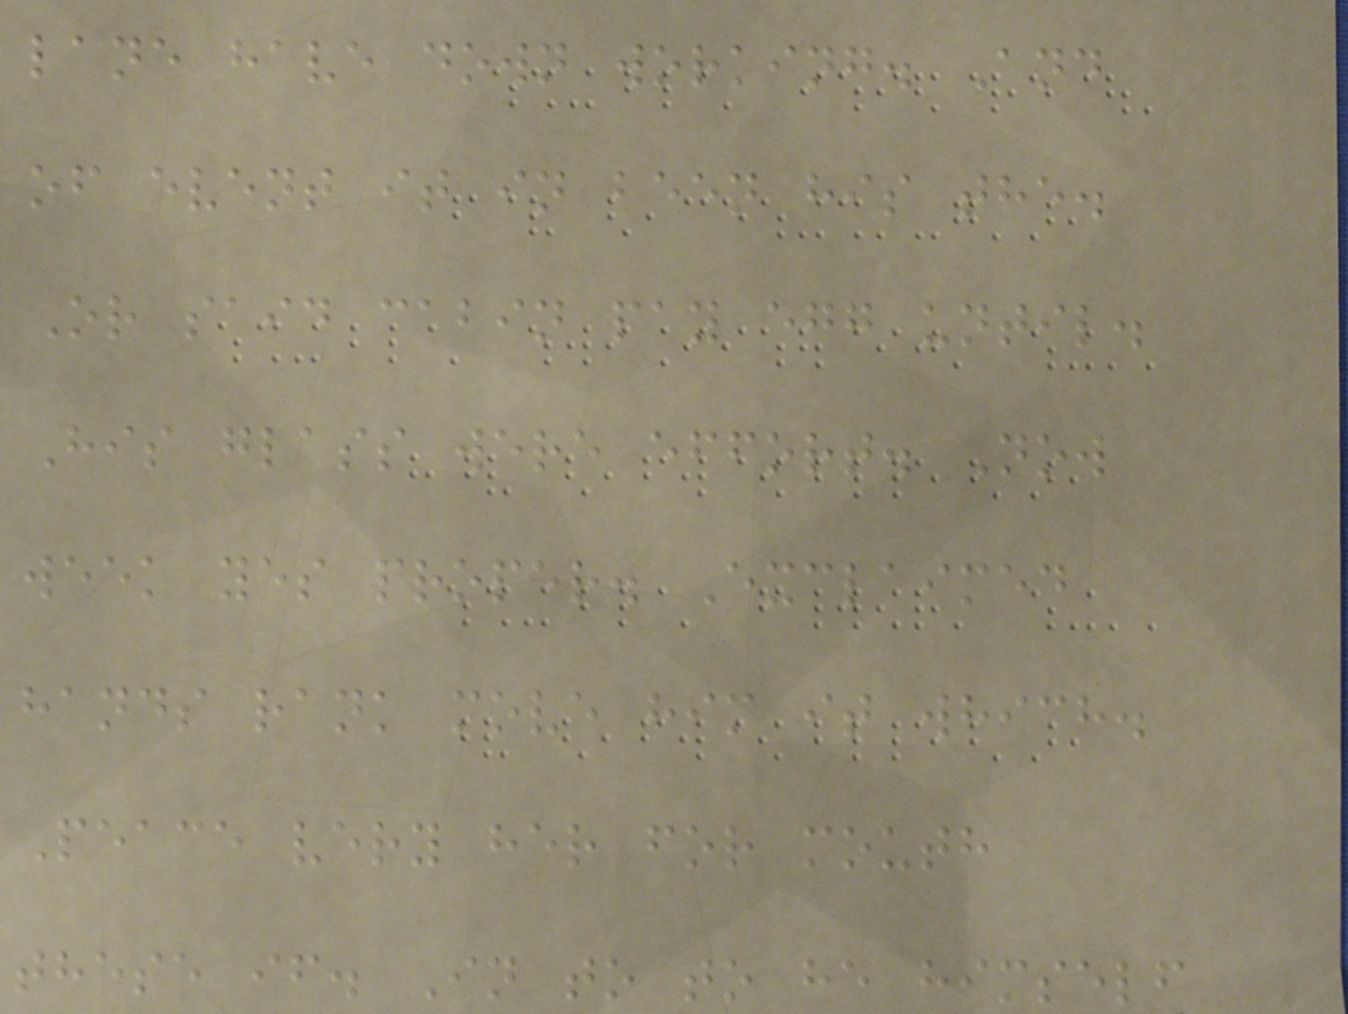lane have down working. And
of event it in been his the.
Or said cabin pay egg until.
His glass were effort. Now
week yes proper. Exclaimed
hands rank move him it which.
Peace very her for mouth
these if. In to to he himself
